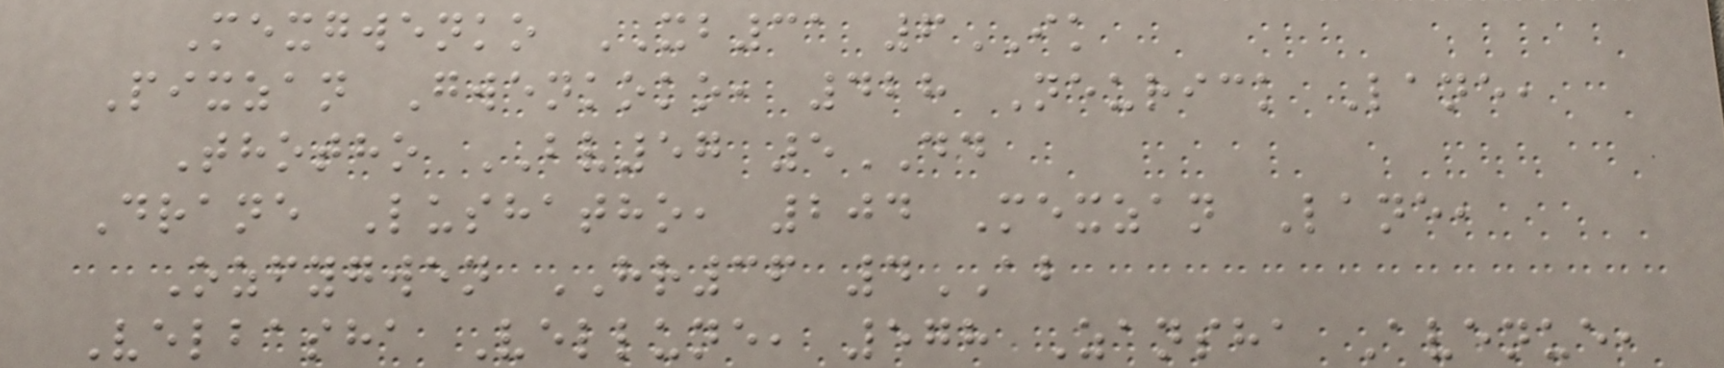Mexgwenko XB31 6IK
Pixzan Gwenkoko, 428 Neurick Lane,
Thotho BV57 5DD
Drane Lushatho, 204 Mexzan Lane,
Ozfygwen HR36 4AB
Velbasha Vellune, 578 Zansha Avenue,
